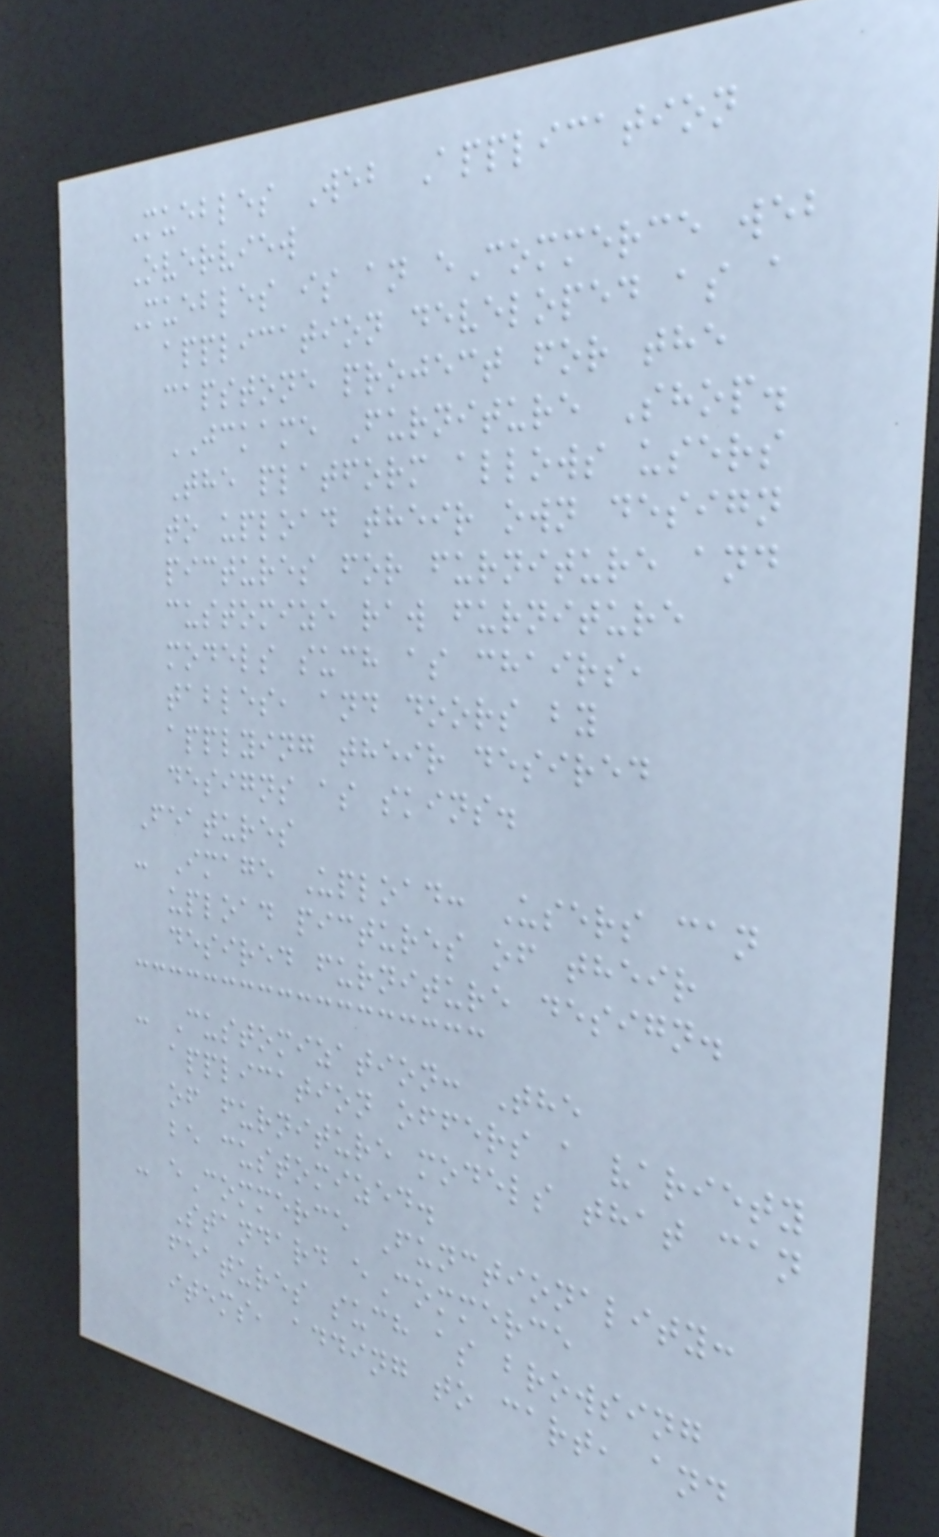Muebles Web Application
Overview
Muebles is an eCommerce web
application developed as a
capstone project for the
JCKAME Furniture Shop.
The platform allows users
to upload their own design
pictures for furniture and
customize raw furniture
models such as chairs,
tables, and doors by
applying their desired
designs as skins.
Features
- Image Upload: Users can
upload pictures of their
desired furniture design.
- Customization: The
application offers a variety
of furniture models that can
be customized.
- eCommerce Functionality:
Standard eCommerce
features such as browsing
items, adding to cart, and
